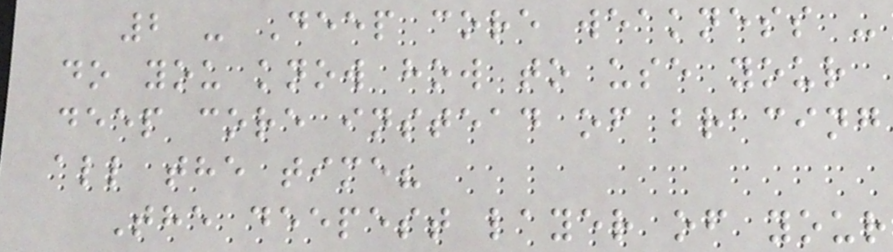2 - Deep core weakness -
do you know how to use your
deep core instead of bracing
all the time?
The deepest layer of your
